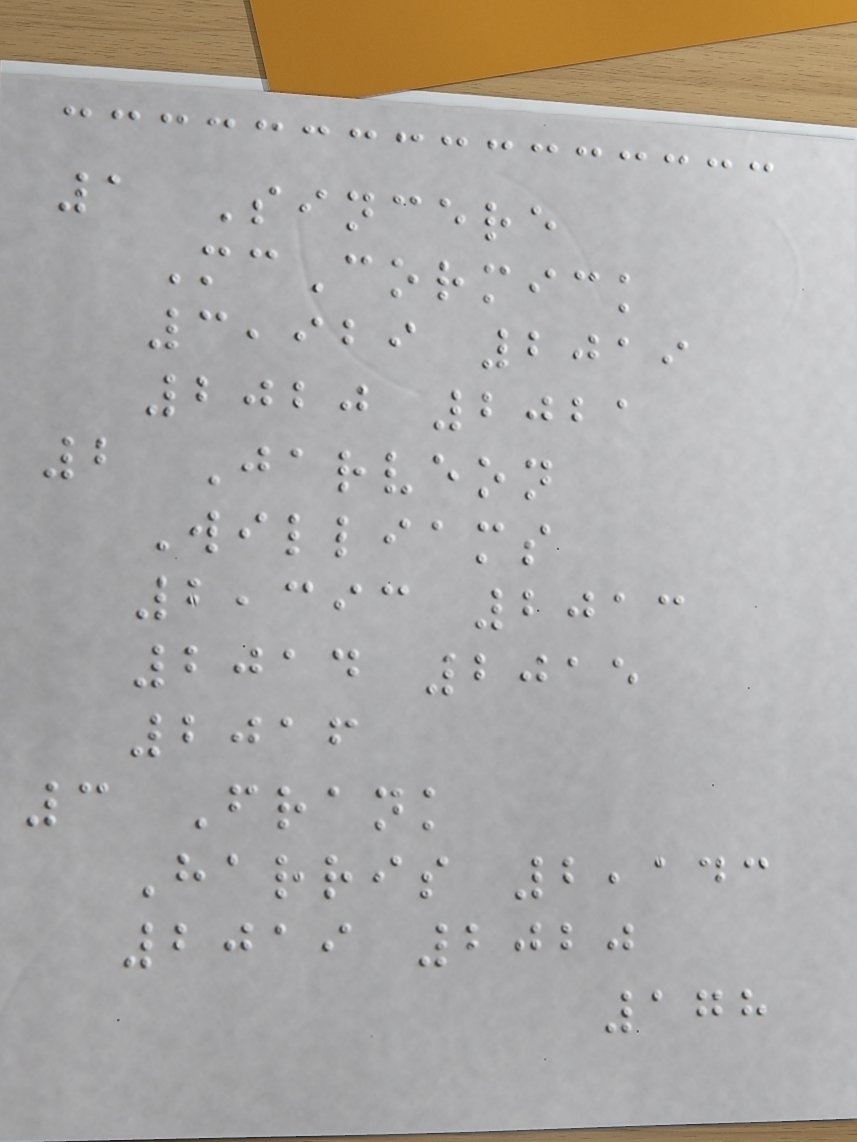1 Sincere
McCormick
3,929 2019
2020 2021
2 Jarveon
Williams
2,393 2013
2014 2015
2016
3 Frank
Harris 2,143
2019 2020
178
